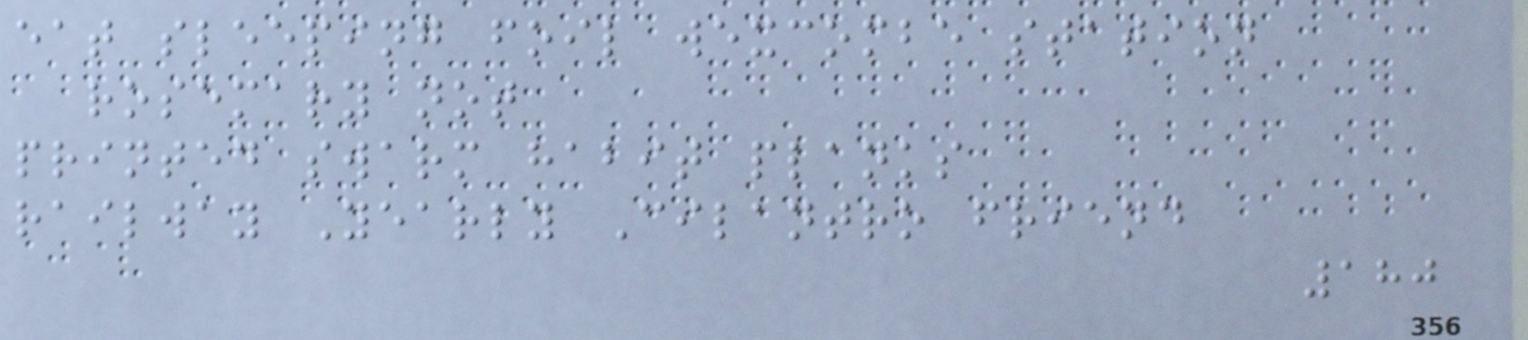eat sleeping foil wexcombe station
rosemary not
printed swarm habit planks
railway Yearly Cilantro friend
180
